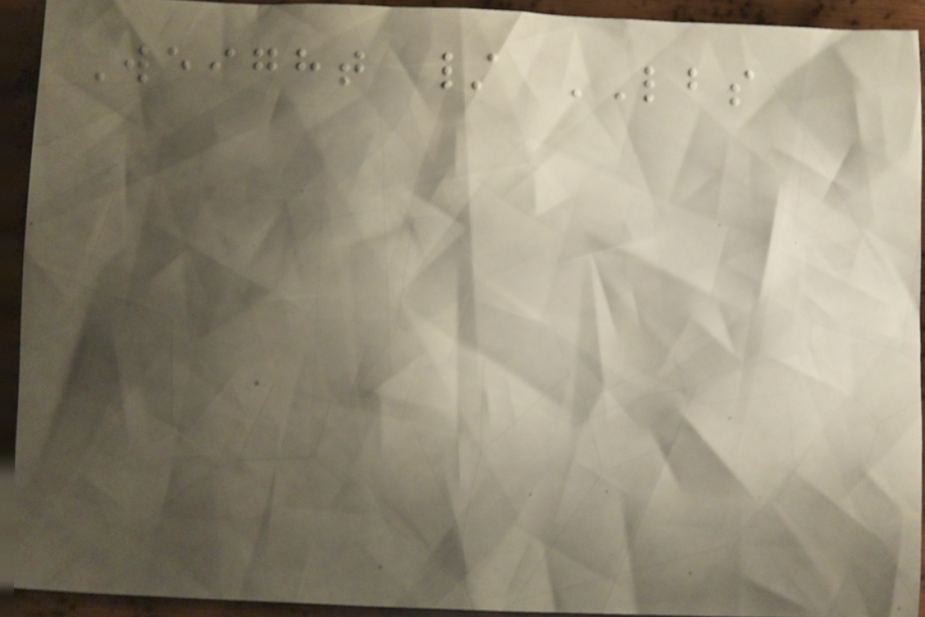Weight / LBS
